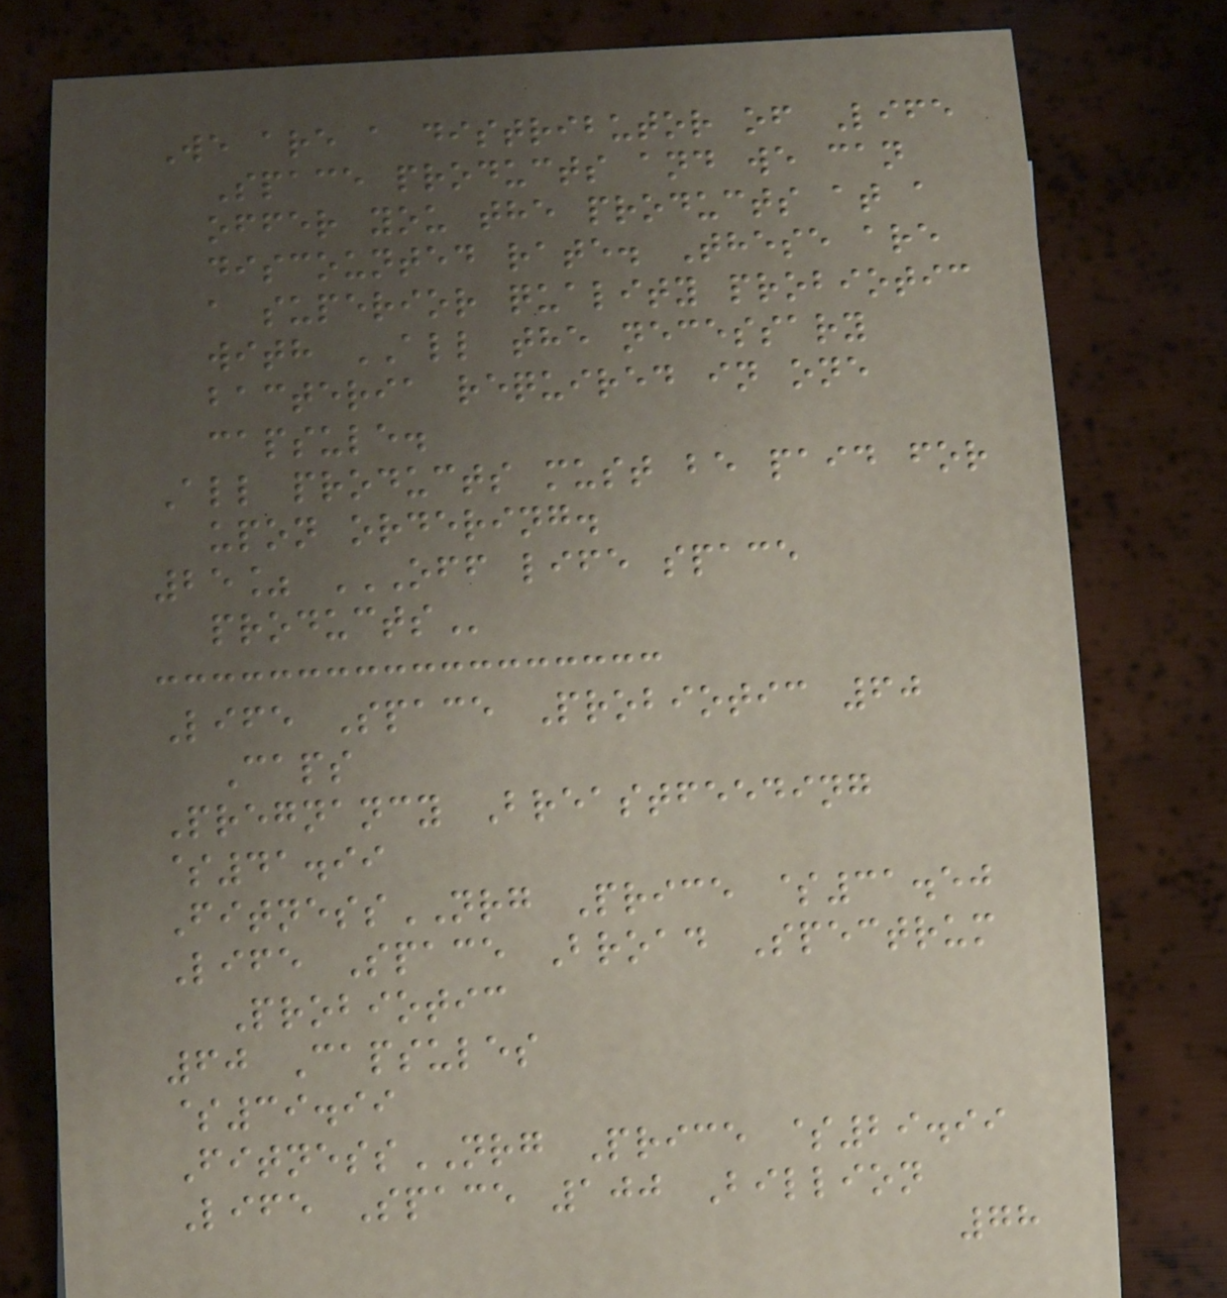We are a distributor of Life
Space products and we can
offer you the products at a
discounted rate. These are
a superior quality probiotic
with ALL the necessary
bacteria required in one
capsule.
All products must be paid for
upon ordering.
25% OFF LIFE SPACE
PRODUCTS
Life Space Probiotic 60
Caps
Pregnancy Breastfeeding
$41.99
FitnessNRG Price $31.50
Life Space Broad Spectrum
Probiotic
60 Capsules
$39.99
FitnessNRG Price $29.99
Life Space 100 Billion
78
